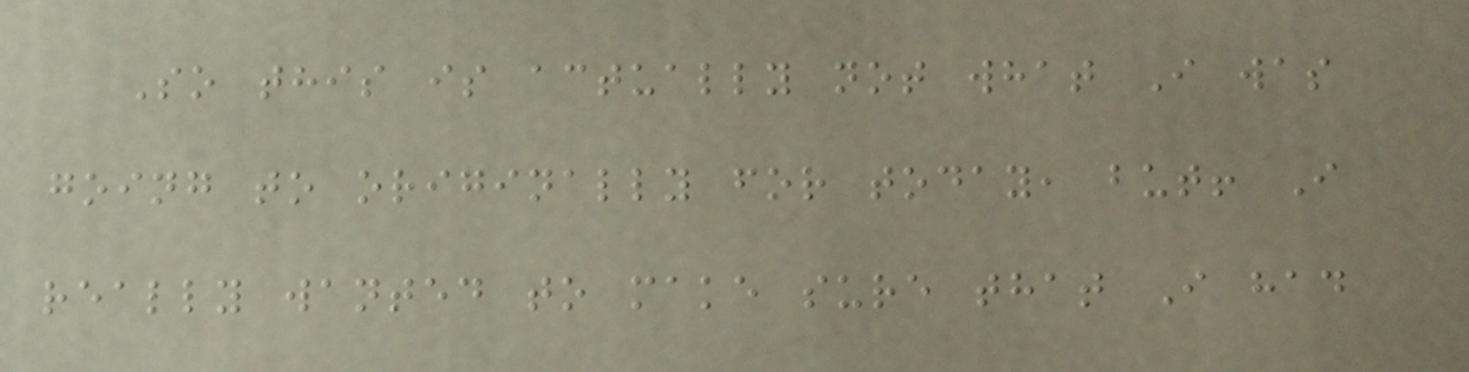So this is actually not what I was
going to originally for today, but! I
really wanted to make sure that I had
